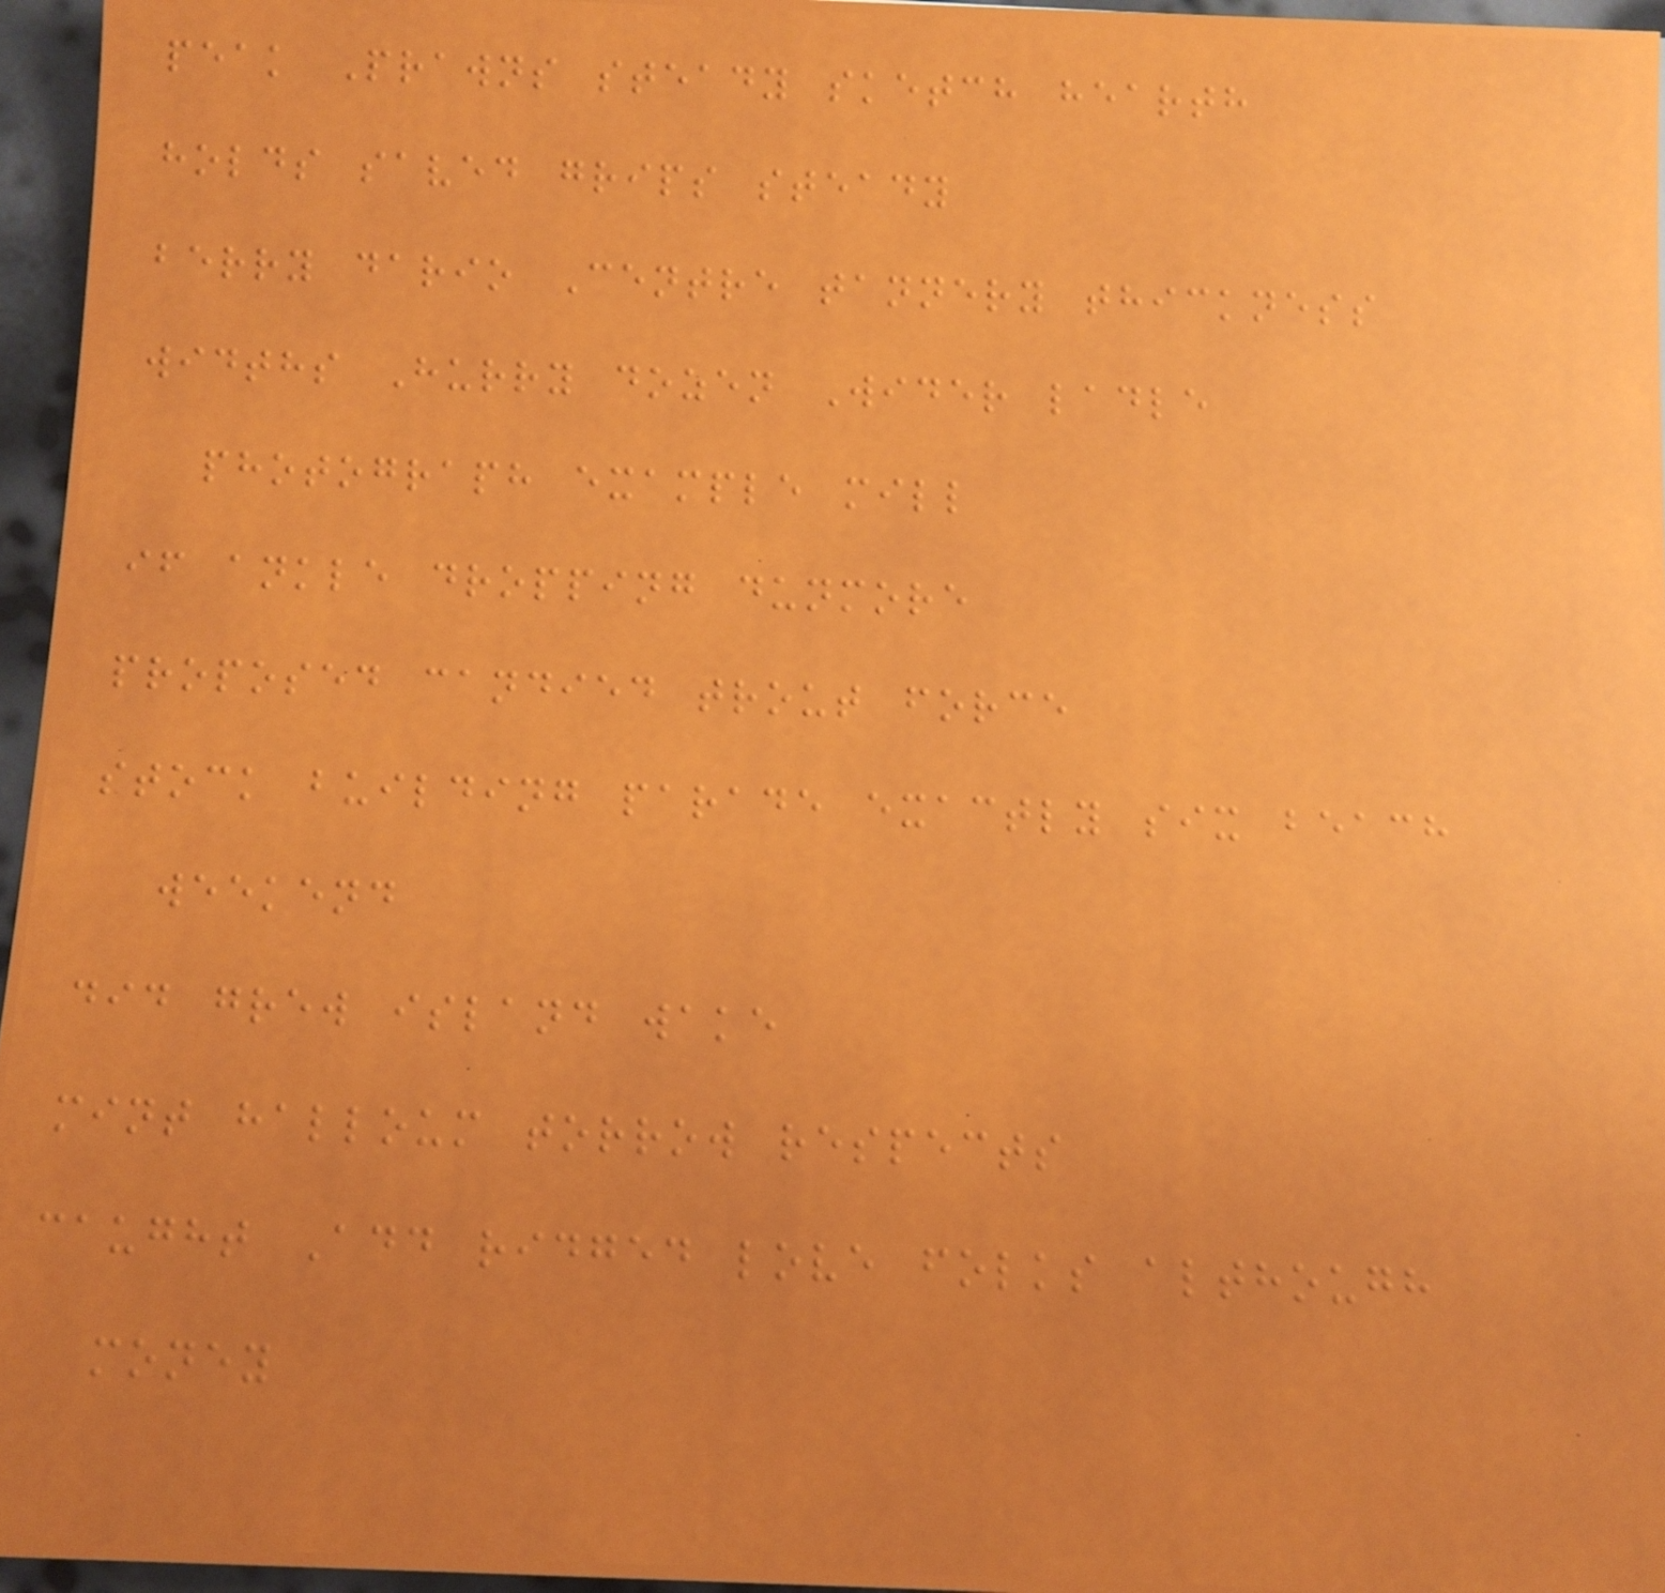peak Prawns steady sketch hearth
holds saved grips steady
berry dario Centre tannery thickness
widths Hurry dozen Wider ladle
photograph example mill
if ankle dropping dunmore
proposed candied trout force
stock building parade exactly six beach
weekend
did grew island wake
mint halloum torrow respects
caught Add ridged love folks although
money
